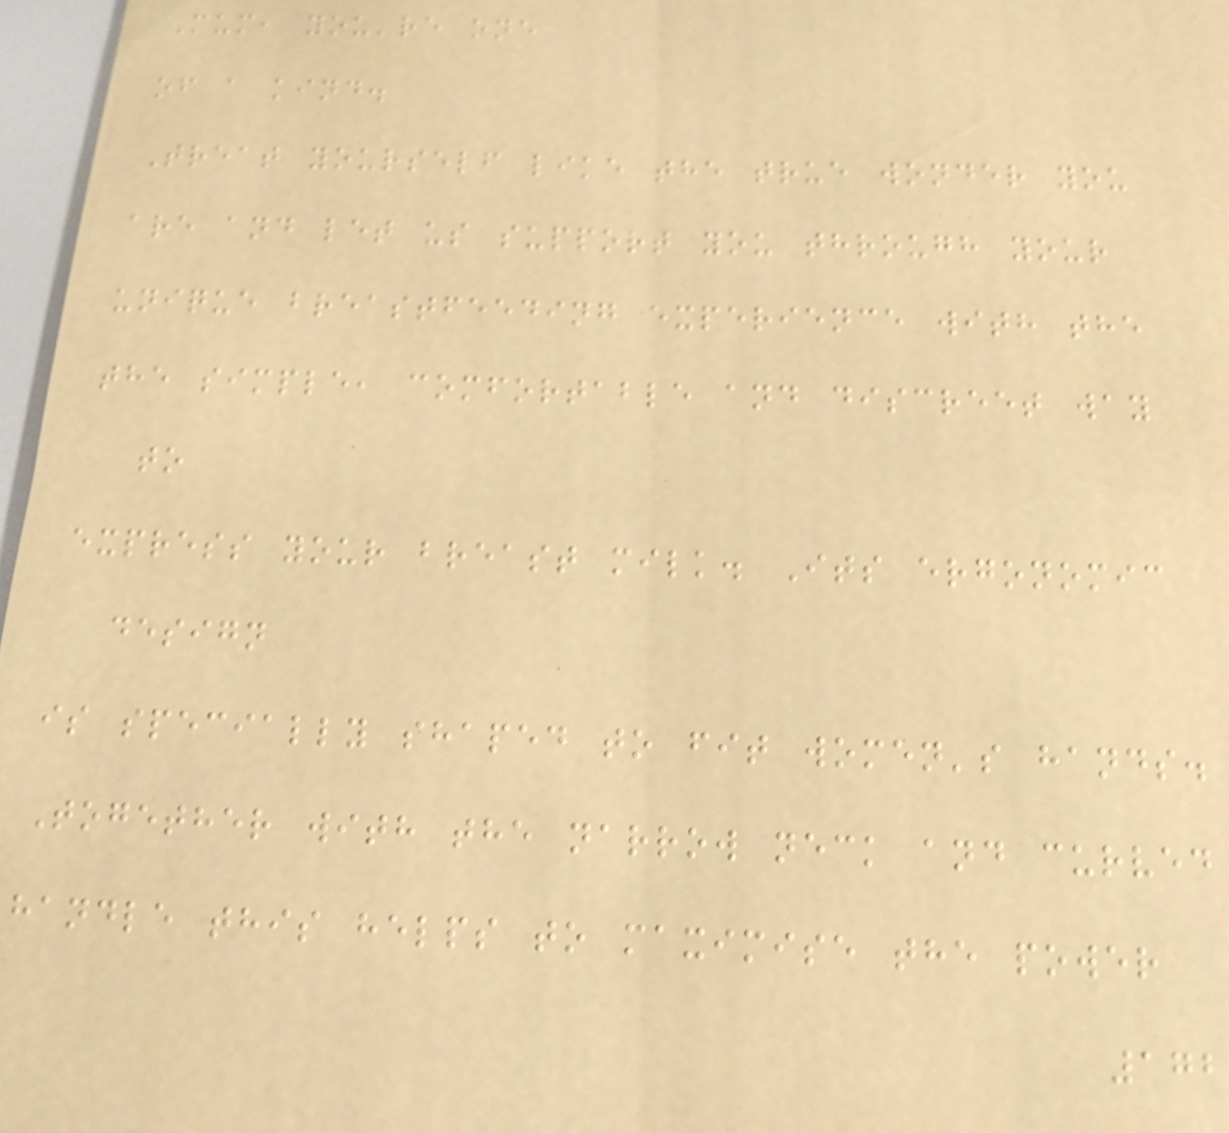Mum, you're one
of a kind.
Treat yourself like the true wonder you
are and let us support you through your
unique breastfeeding experience with the
the simple, comfortable and discreet way
to
express your breast milk. Its ergonomic
design
is specially shaped to fit women's hands.
Together with the narrow neck and curved
handle this helps to maximise the power
172
